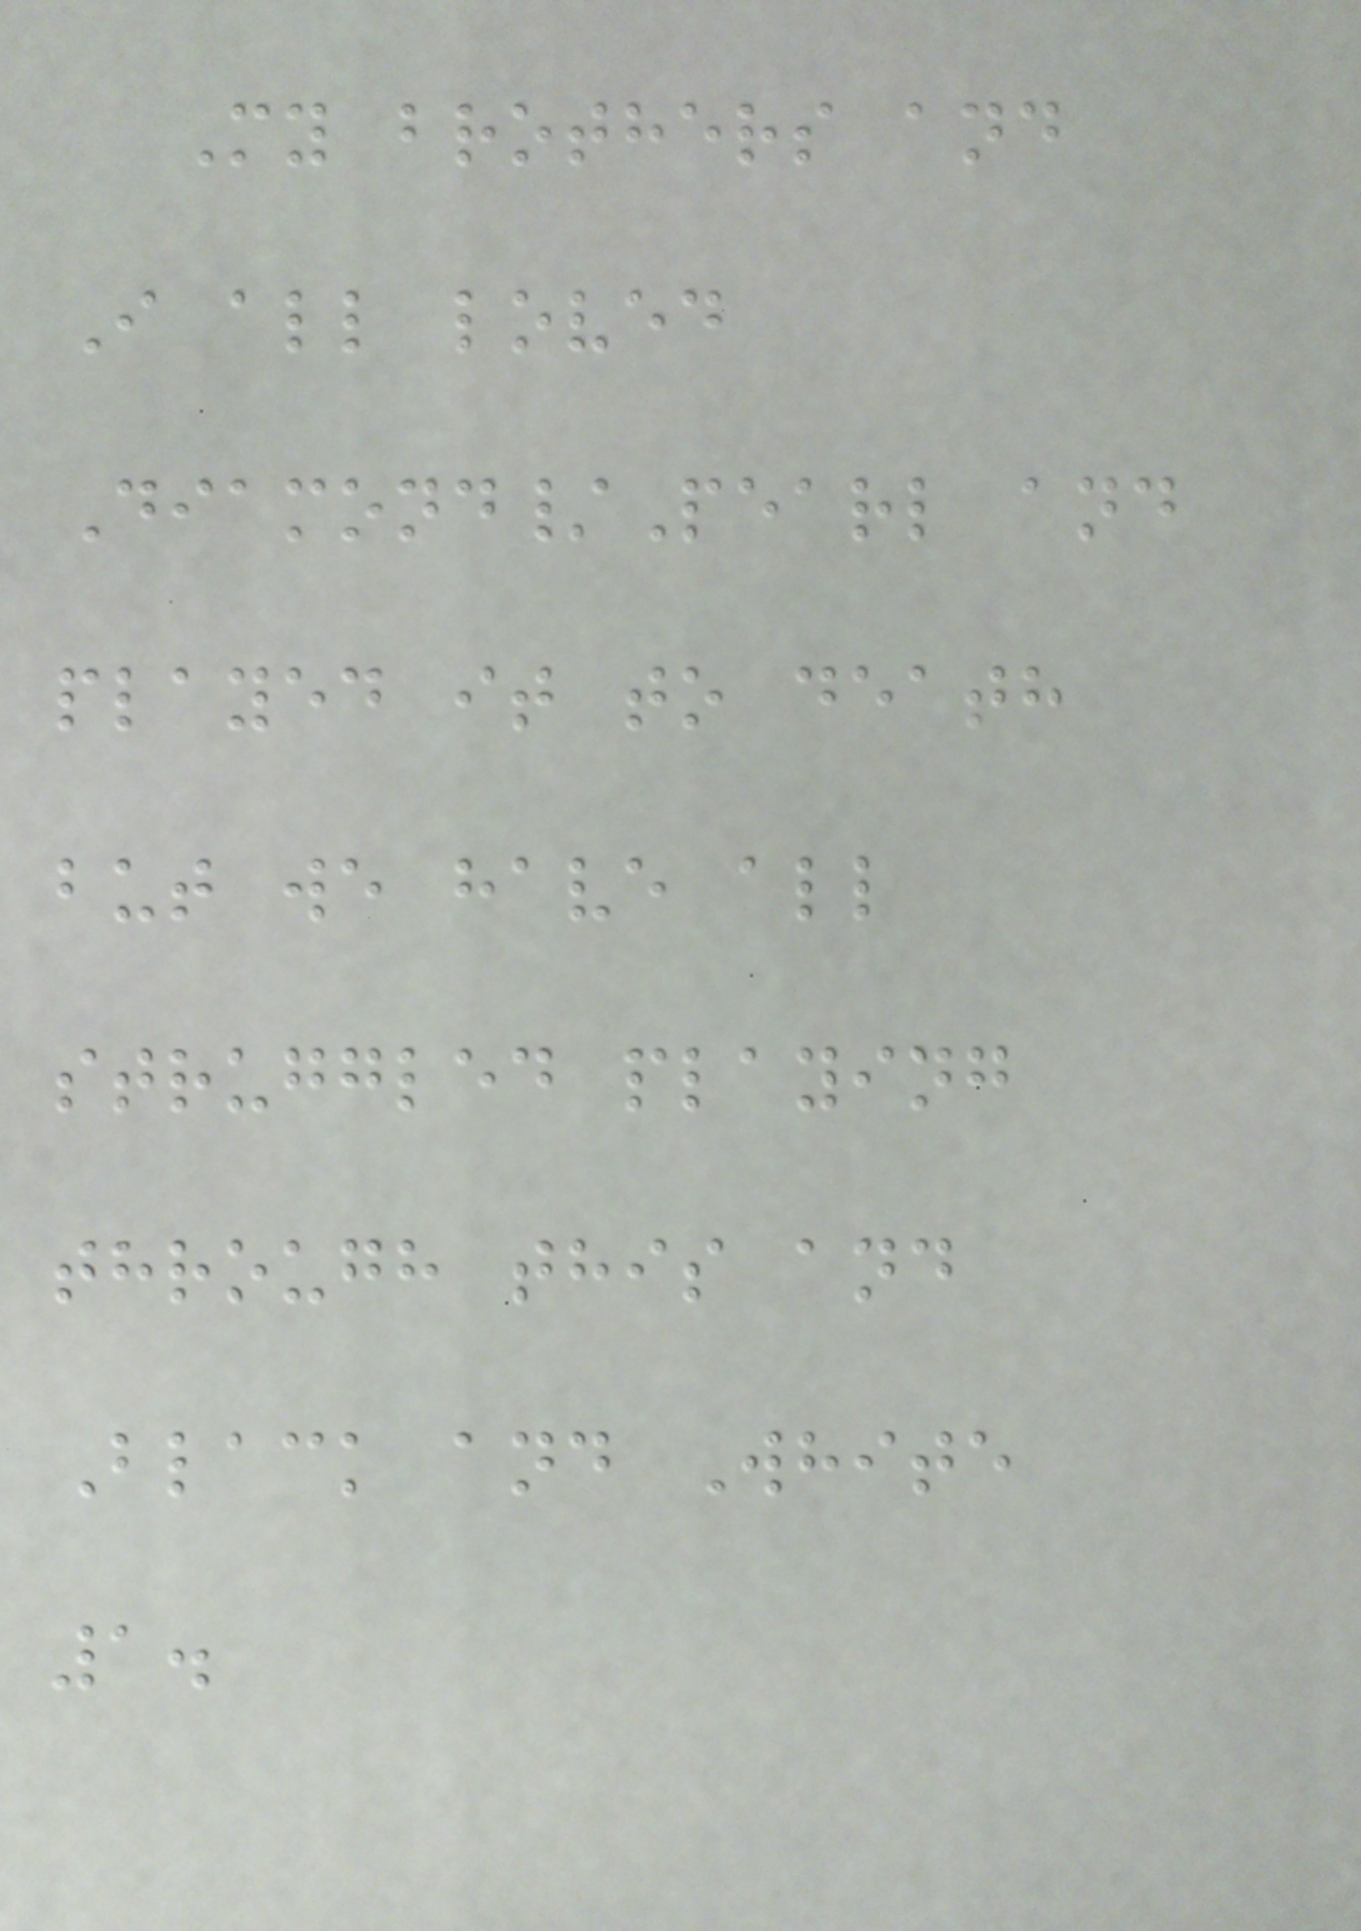My brothers and
I all loved
Diamond/Pearl and
played it to death
but we have all
struggled playing
through this and
Black and White
1.
